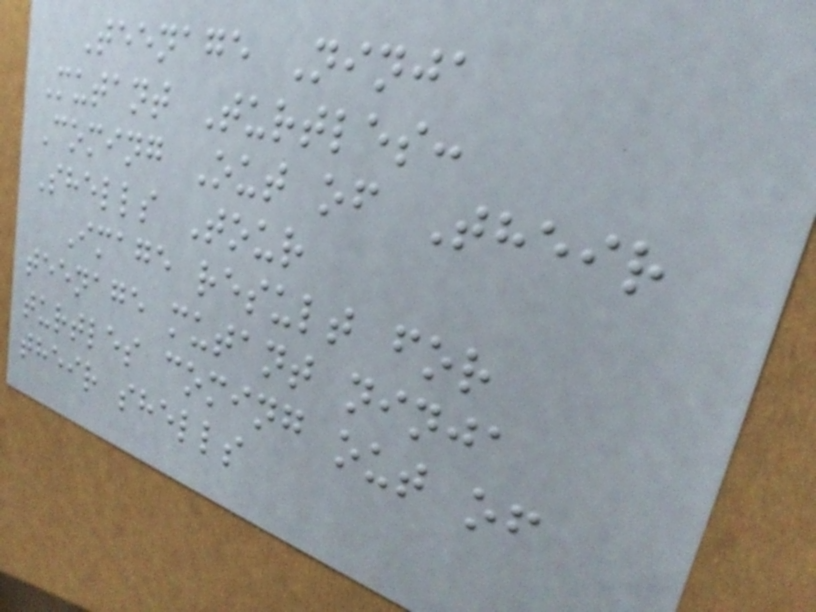Teenage Ninja
Mutant Turtles:
Coming Out of Their
Shells Tour
Image result for
teenage mutant ninja
turtles coming out of
their shells
